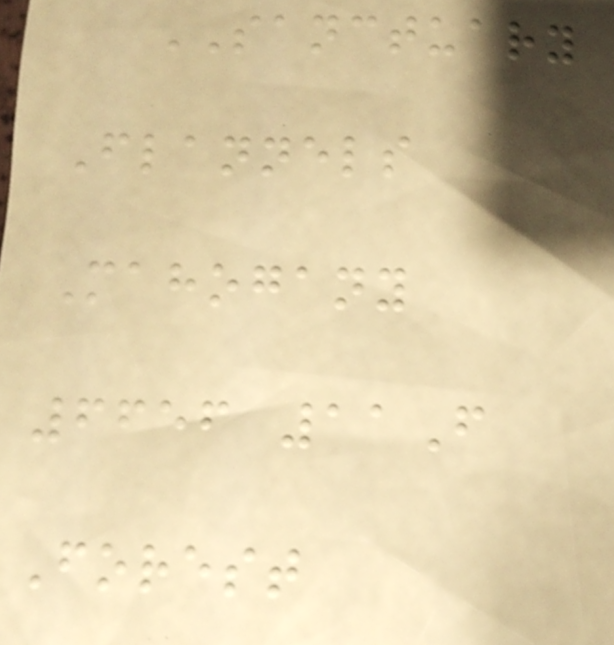SANCTUARY
Flannels
Mahogany
6656 11F
Forest
